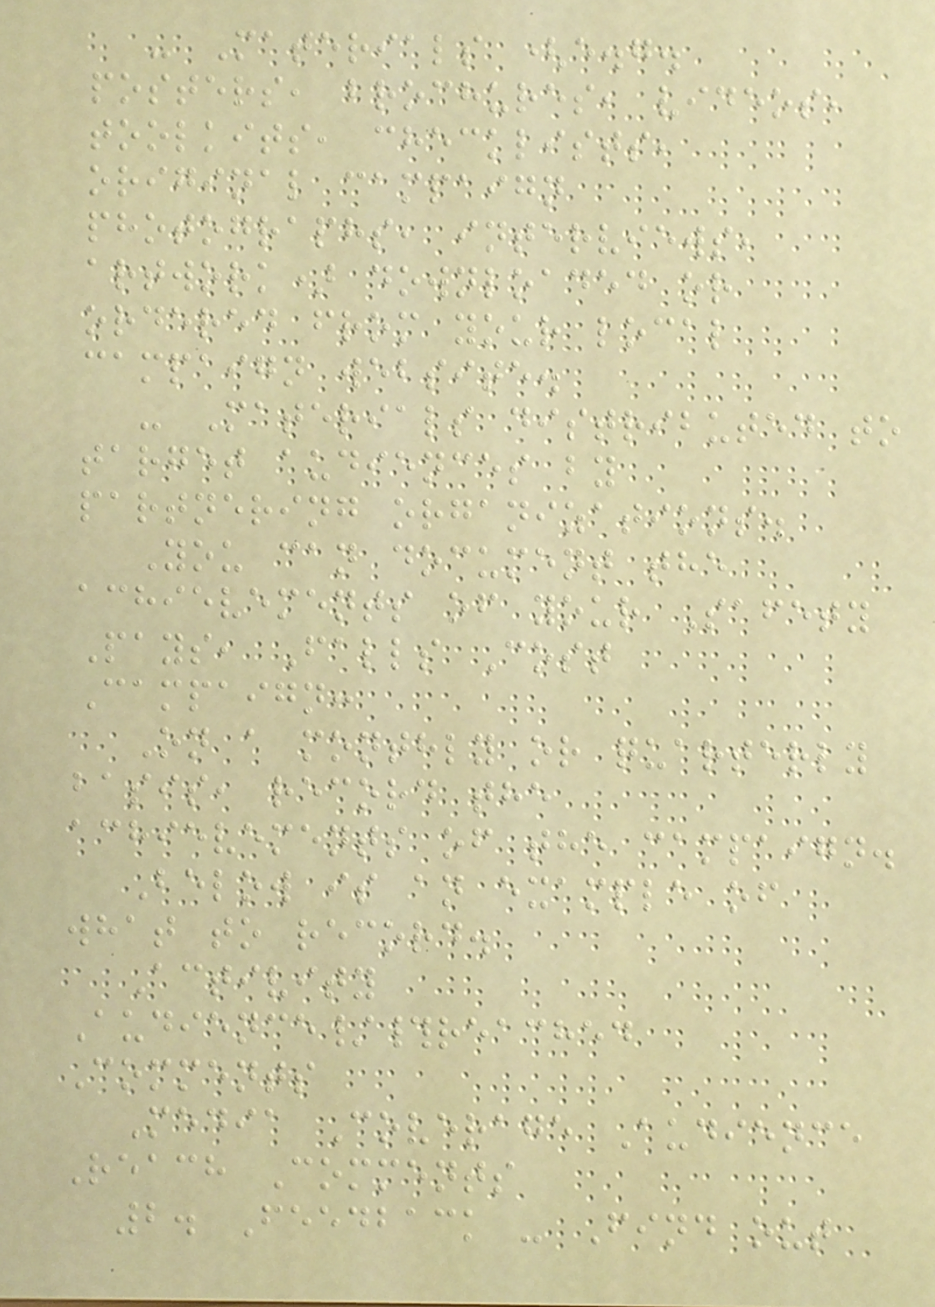- Materials (e.g.
posters, brochures, videos,
toolkits, checklists,
original campaign
photographs, interviews,
artwork) downloaded or
ordered from your local
campaign website.
- Materials distributed to
target audiences by
partnering organizations.
You can document the
achievements of your Safety
Pays, Falls Cost
Campaign:
On a monthly or quarterly
basis, record the
achievements of the campaign.
Below is an example of
what to record.
Activity
Audience/#reached
Comments
Media Coverage Audience
Reach Comments
2. Feedback - Find out
